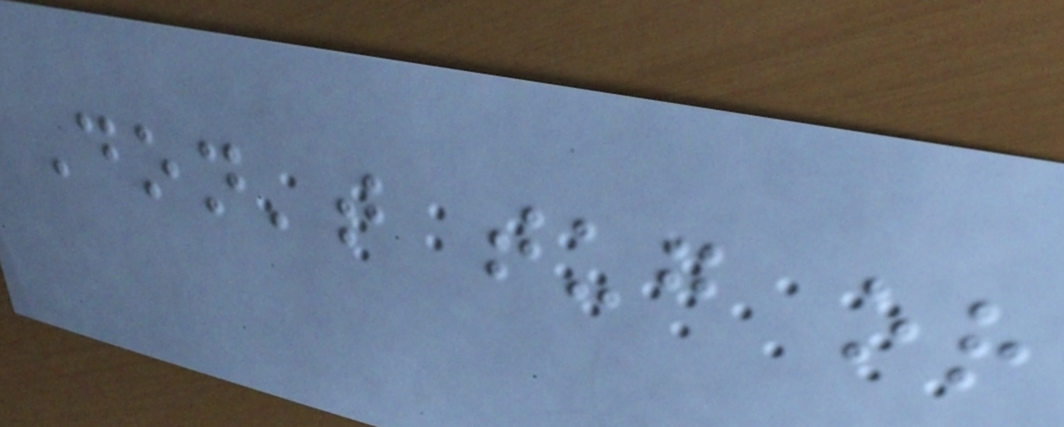Don't tug or
